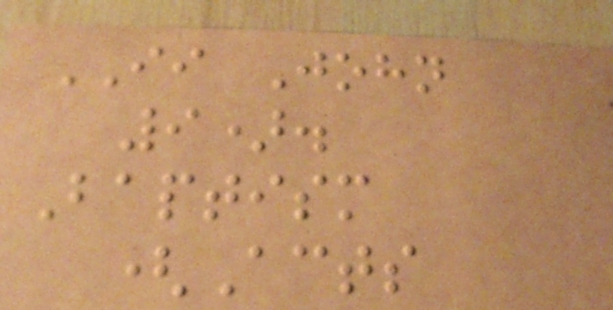II John
9).
Baptism
(Acts
